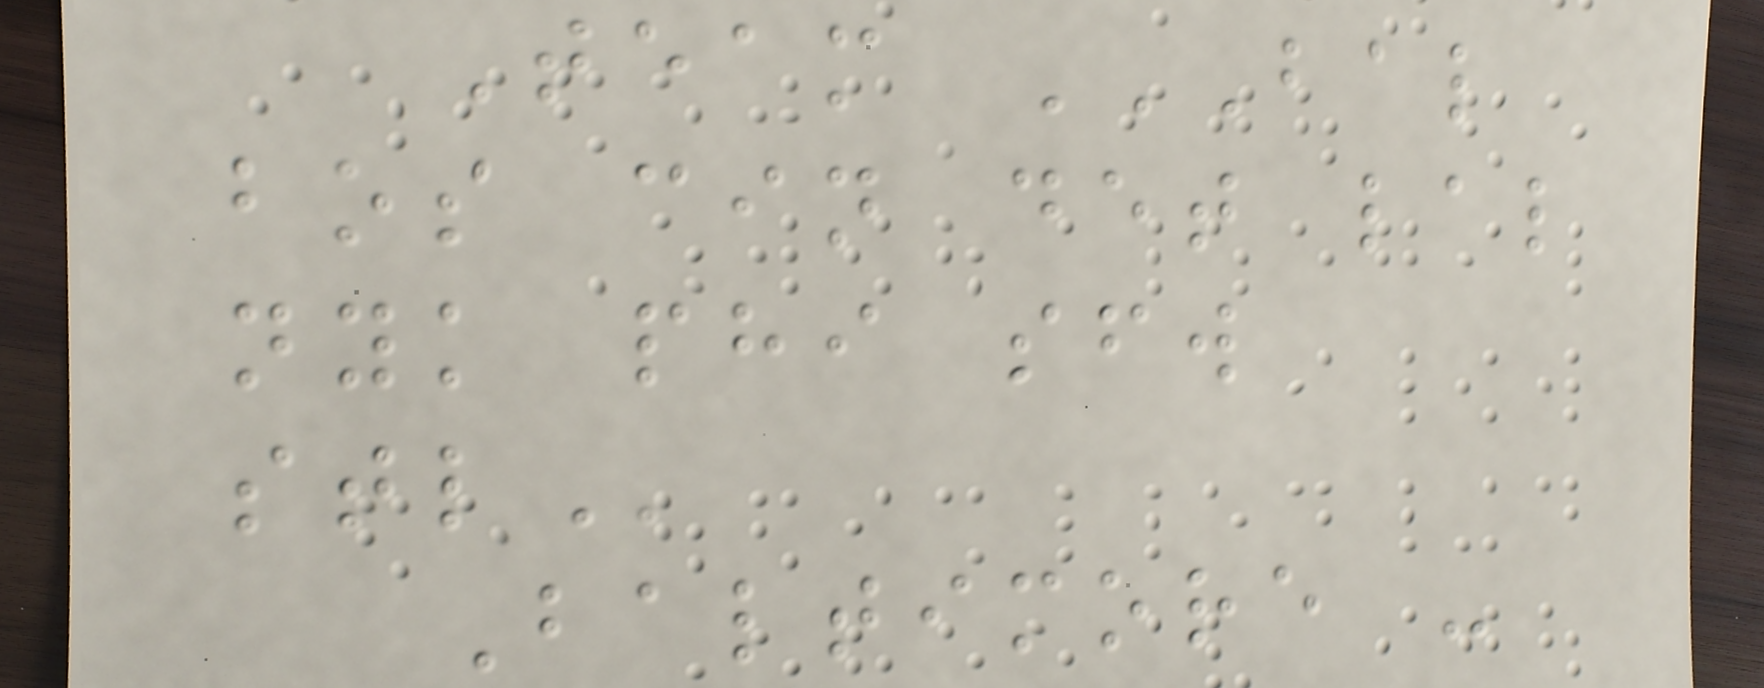Team BAL
BOS CIN DET LAL
NYK PHI SFW
STL
Baltimore -
